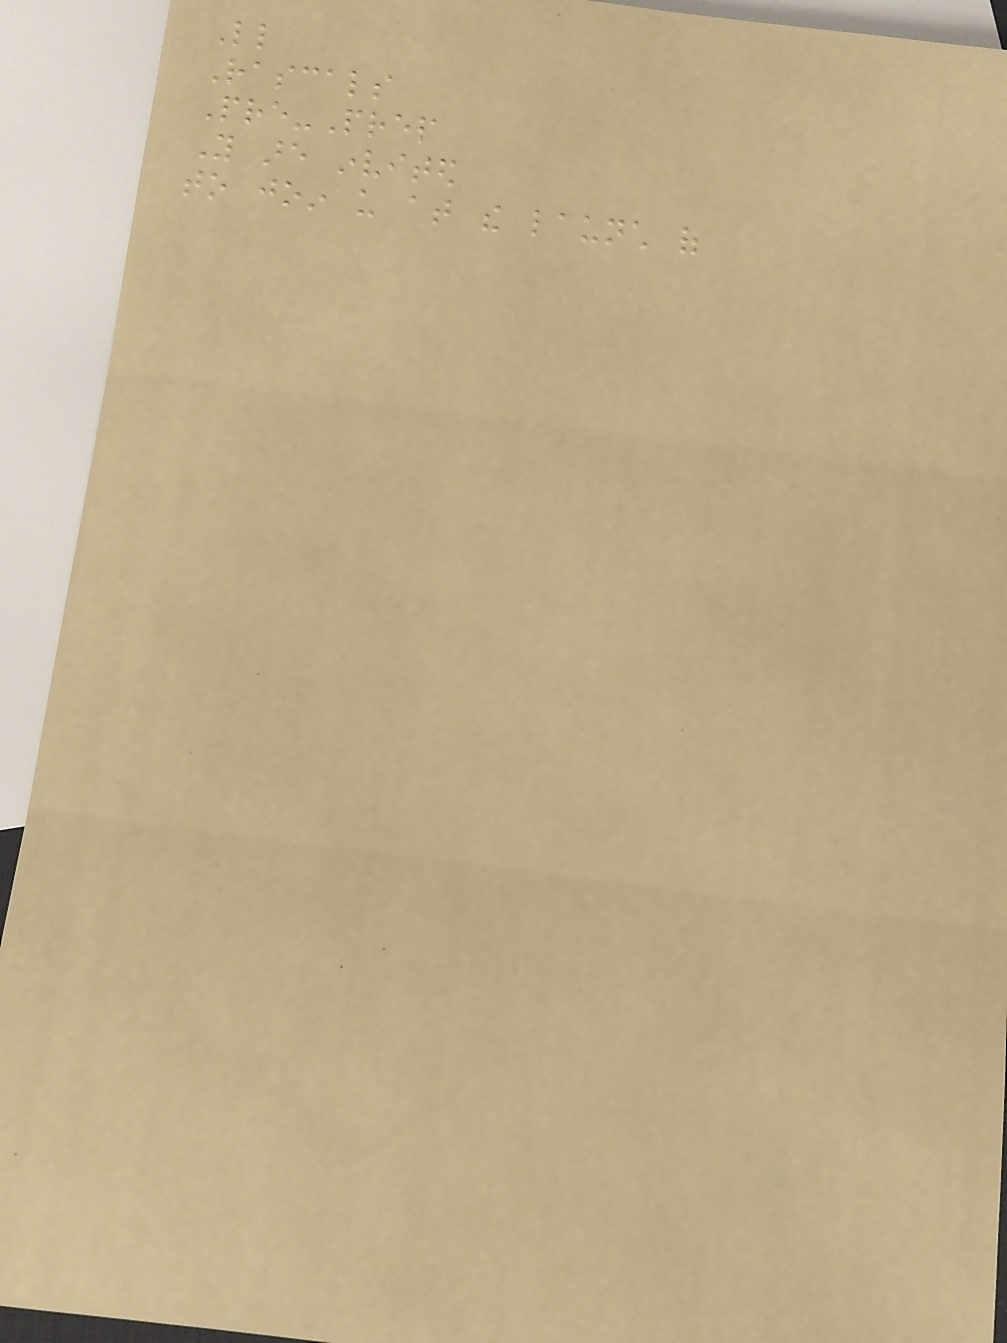Little
Rascals
Pre-Prep
You are invited
to join us at the launch of
